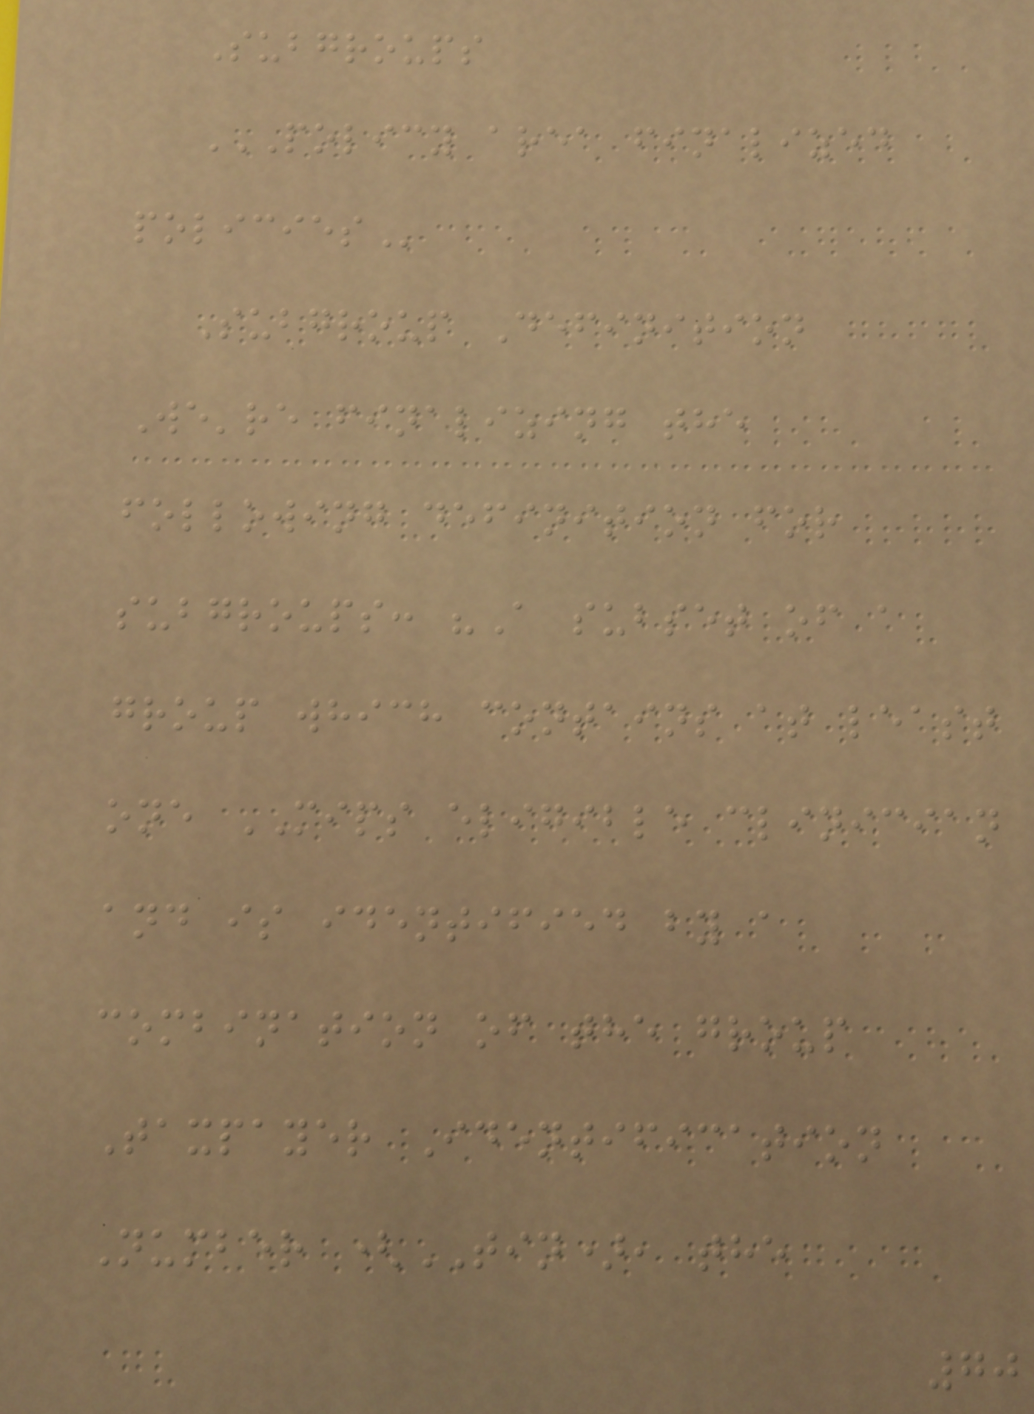Subgroups
POLICY AREA FINALIZED
POLICIES
Subgroup Definition
We're finalizing the
following definition for
subgroups: "A subset of a
group which contains at least
one MIPS eligible clinician
and is identified by a
combination of the group
Taxpayer Identification
Number (TIN), the
70
